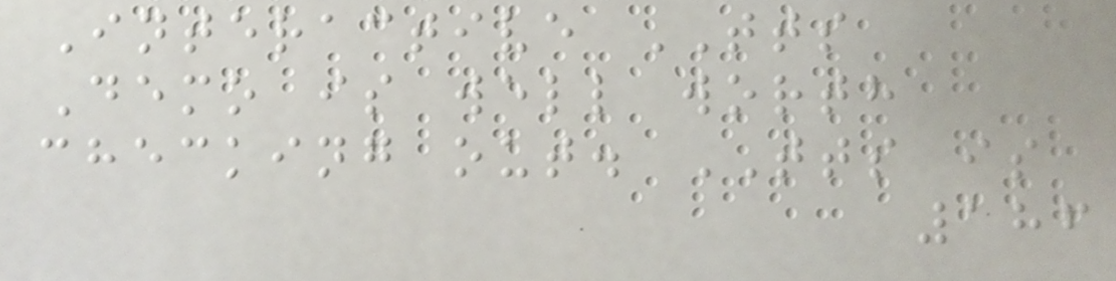Interactive TTS
Demo is well worth
checking out. TTS is
186
